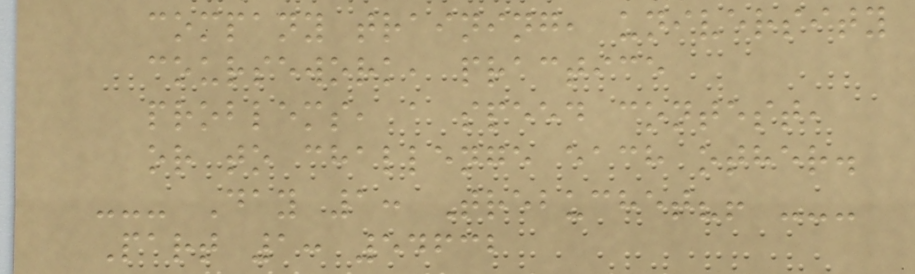company training, university
coursework, practice
problems, a speed contest,
or to challenge each other.
--- Day 1: Trebuchet?! ---
Part 1: 54632
